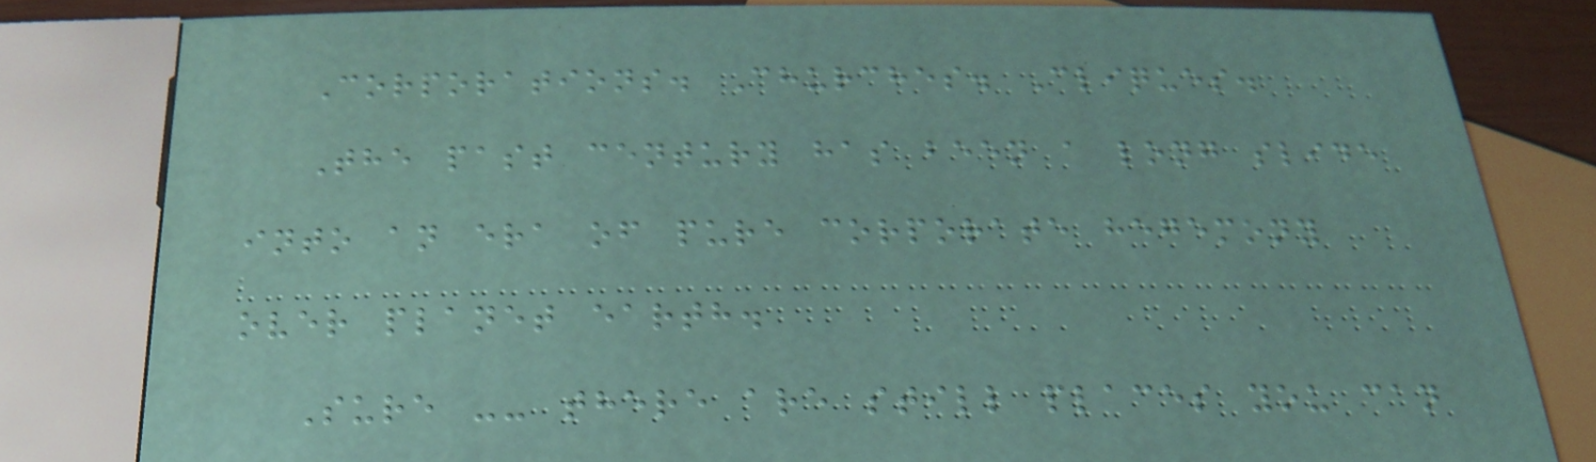Corporations. Churches. Cliques.
The past century has been a long slide
into an era of pure corporate hegemony
over planet earth.
Sure -- there are still places you can
